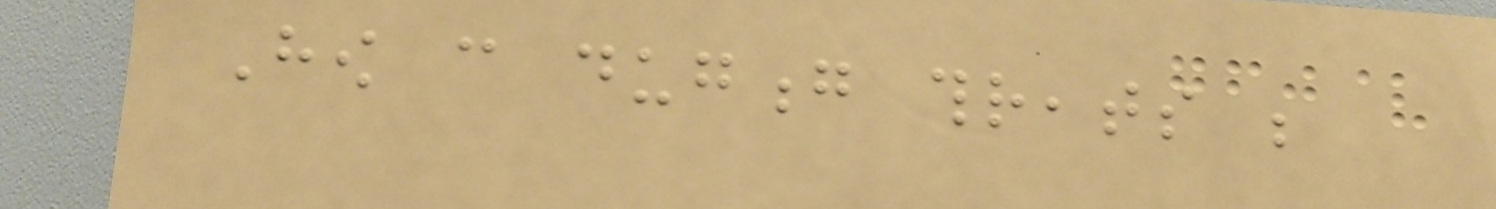How can dugong threats be
